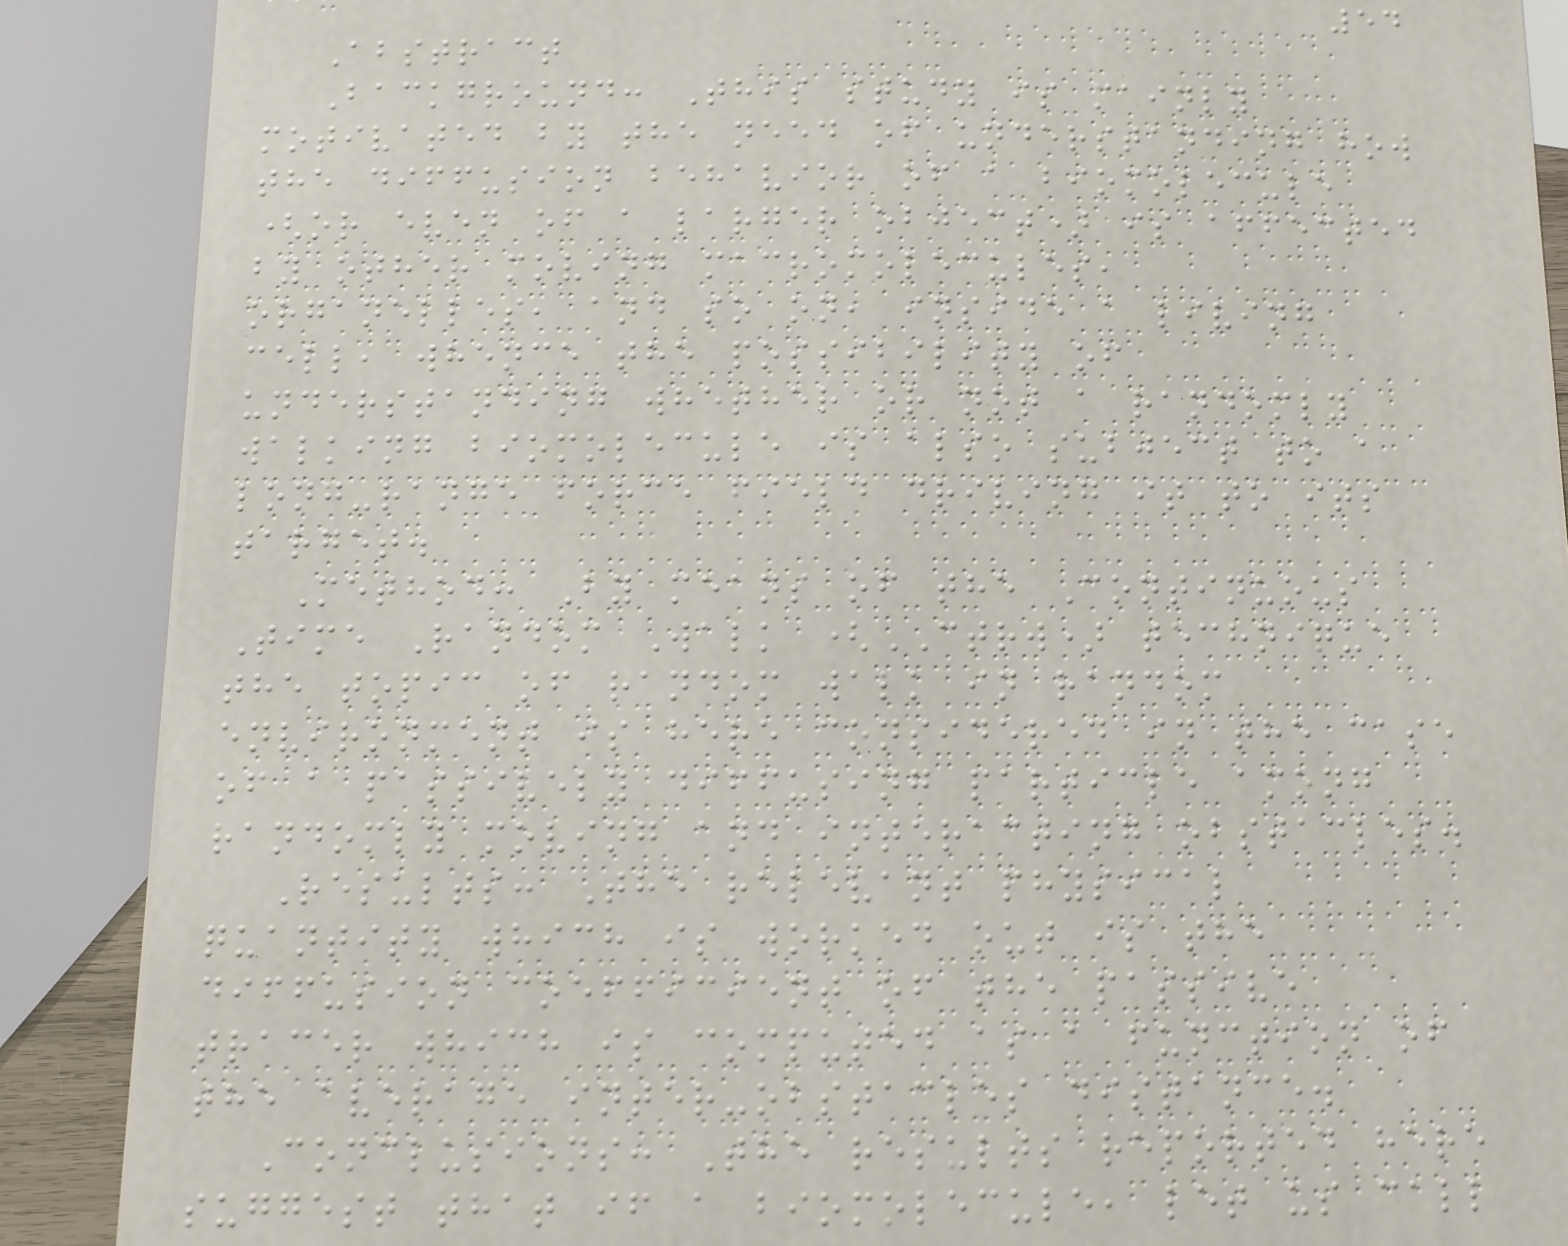54
Abstract
Background: This study is mainly
motivated by the need of understanding how
the diffusion behavior of a biomolecule
(or even of a larger object) is affected
by other moving macromolecules,
organelles, and so on, inside a living
cell, whence the possibility of
understanding whether or not a randomly
walking biomolecule is also subject to a
long-range force field driving it to its
target.
Method: By means of the Continuous
Time Random Walk (CTRW) technique
the topic of random walk in random
environment is here considered in the case
of a passively diffusing particle among
randomly moving and interacting obstacles.
Results: The relevant physical
quantity which is worked out is the
diffusion coefficient of the passive
tracer which is computed as a function of
the average inter-obstacles distance.
Conclusions: The results reported here
suggest that if a biomolecule, let us call
